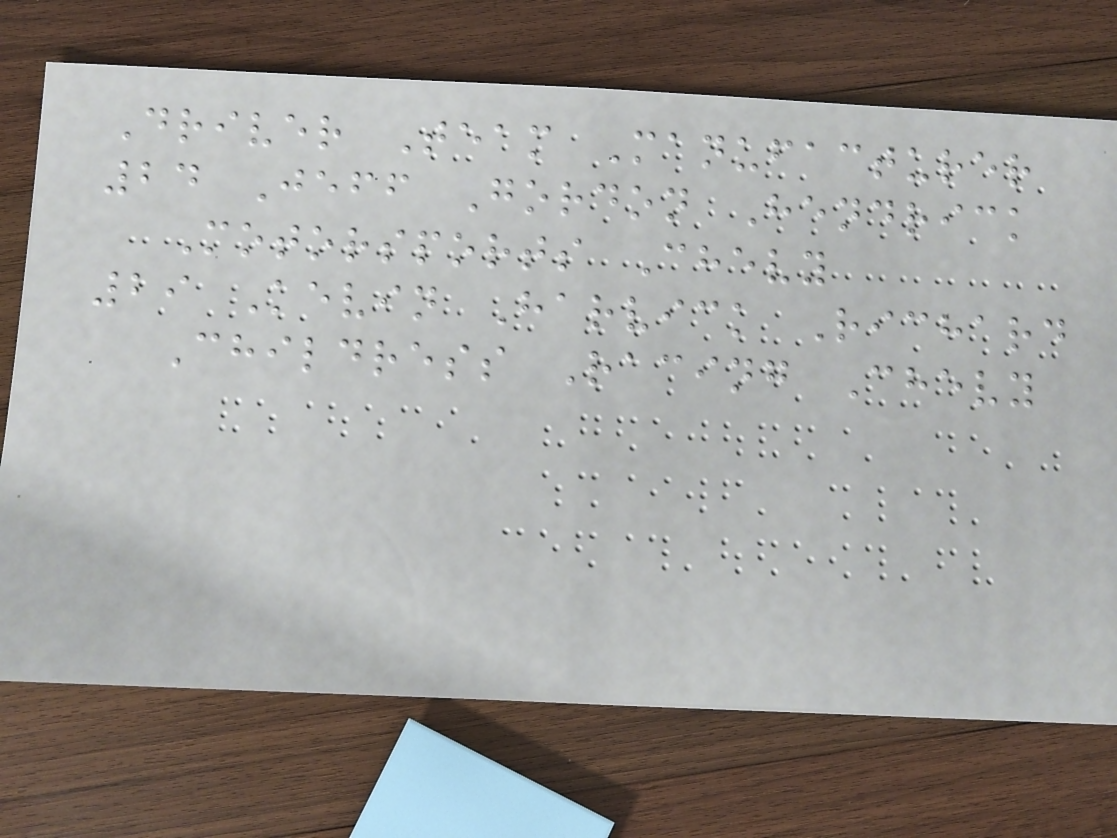Driver Team Manufacturer
24 Jeff Gordon Hendrick
Motorsports Chevy
29 Kevin Harvick Richard
Childress Racing Chevy
